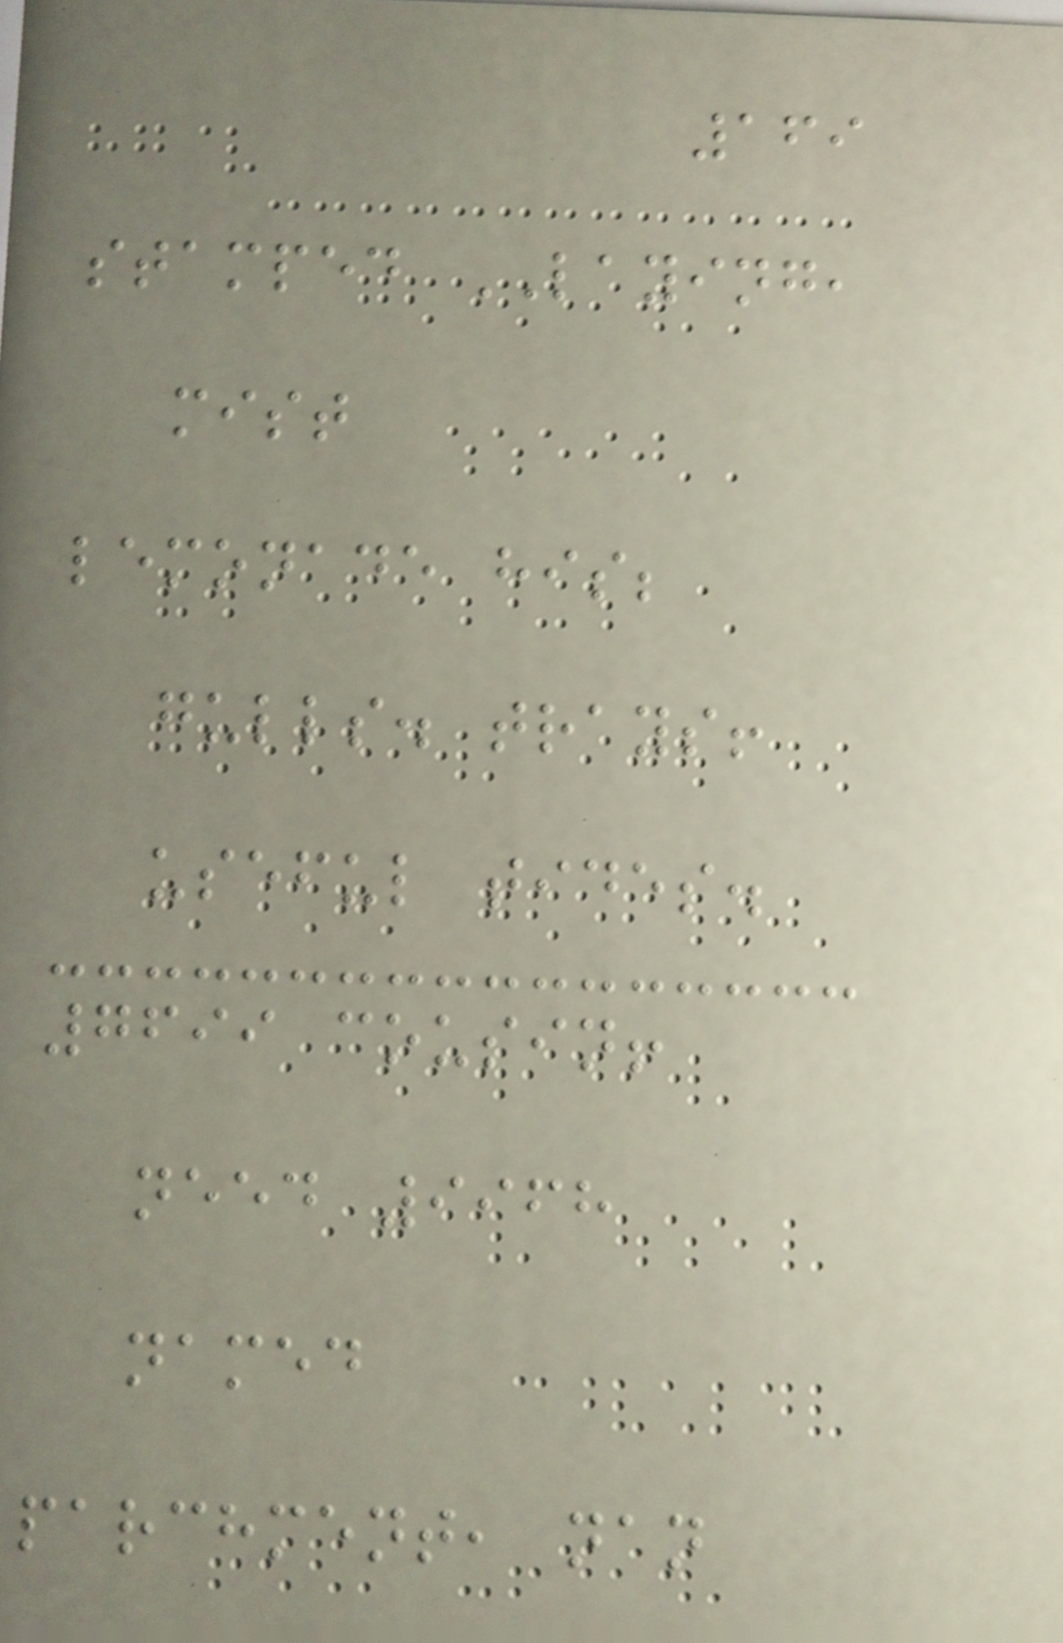169
stamped LAYING,
mist
lemonade his;
gulls. trays!
useful tides.
7699 cousin!
need 9968
named
parchment, nan
